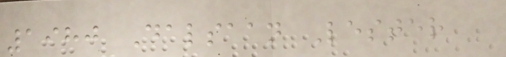1980 Dalsaan Lester
